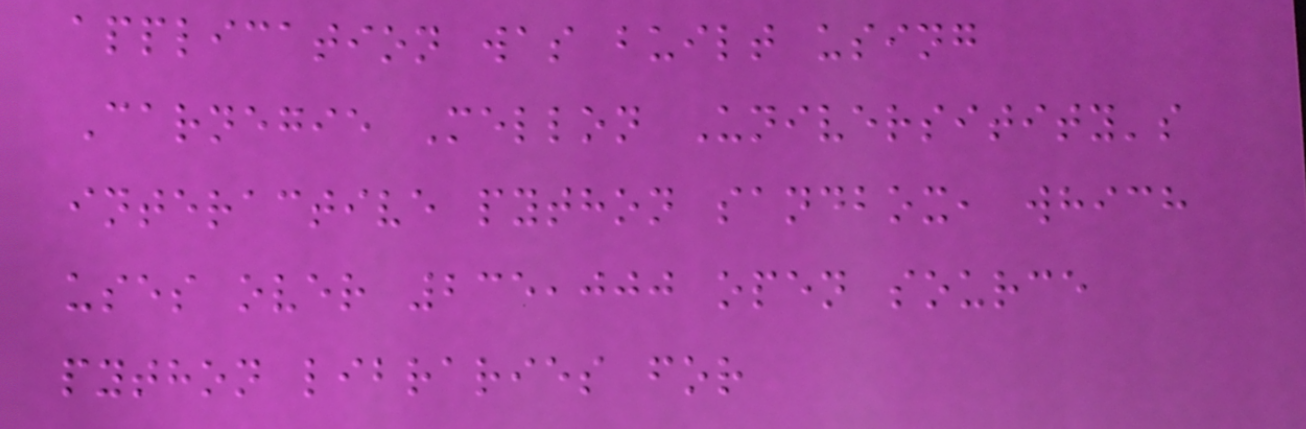application was built using
Carnegie Mellon Universitity's
interactive python sandbox, which
uses over 235,000 open source
python libraries for
